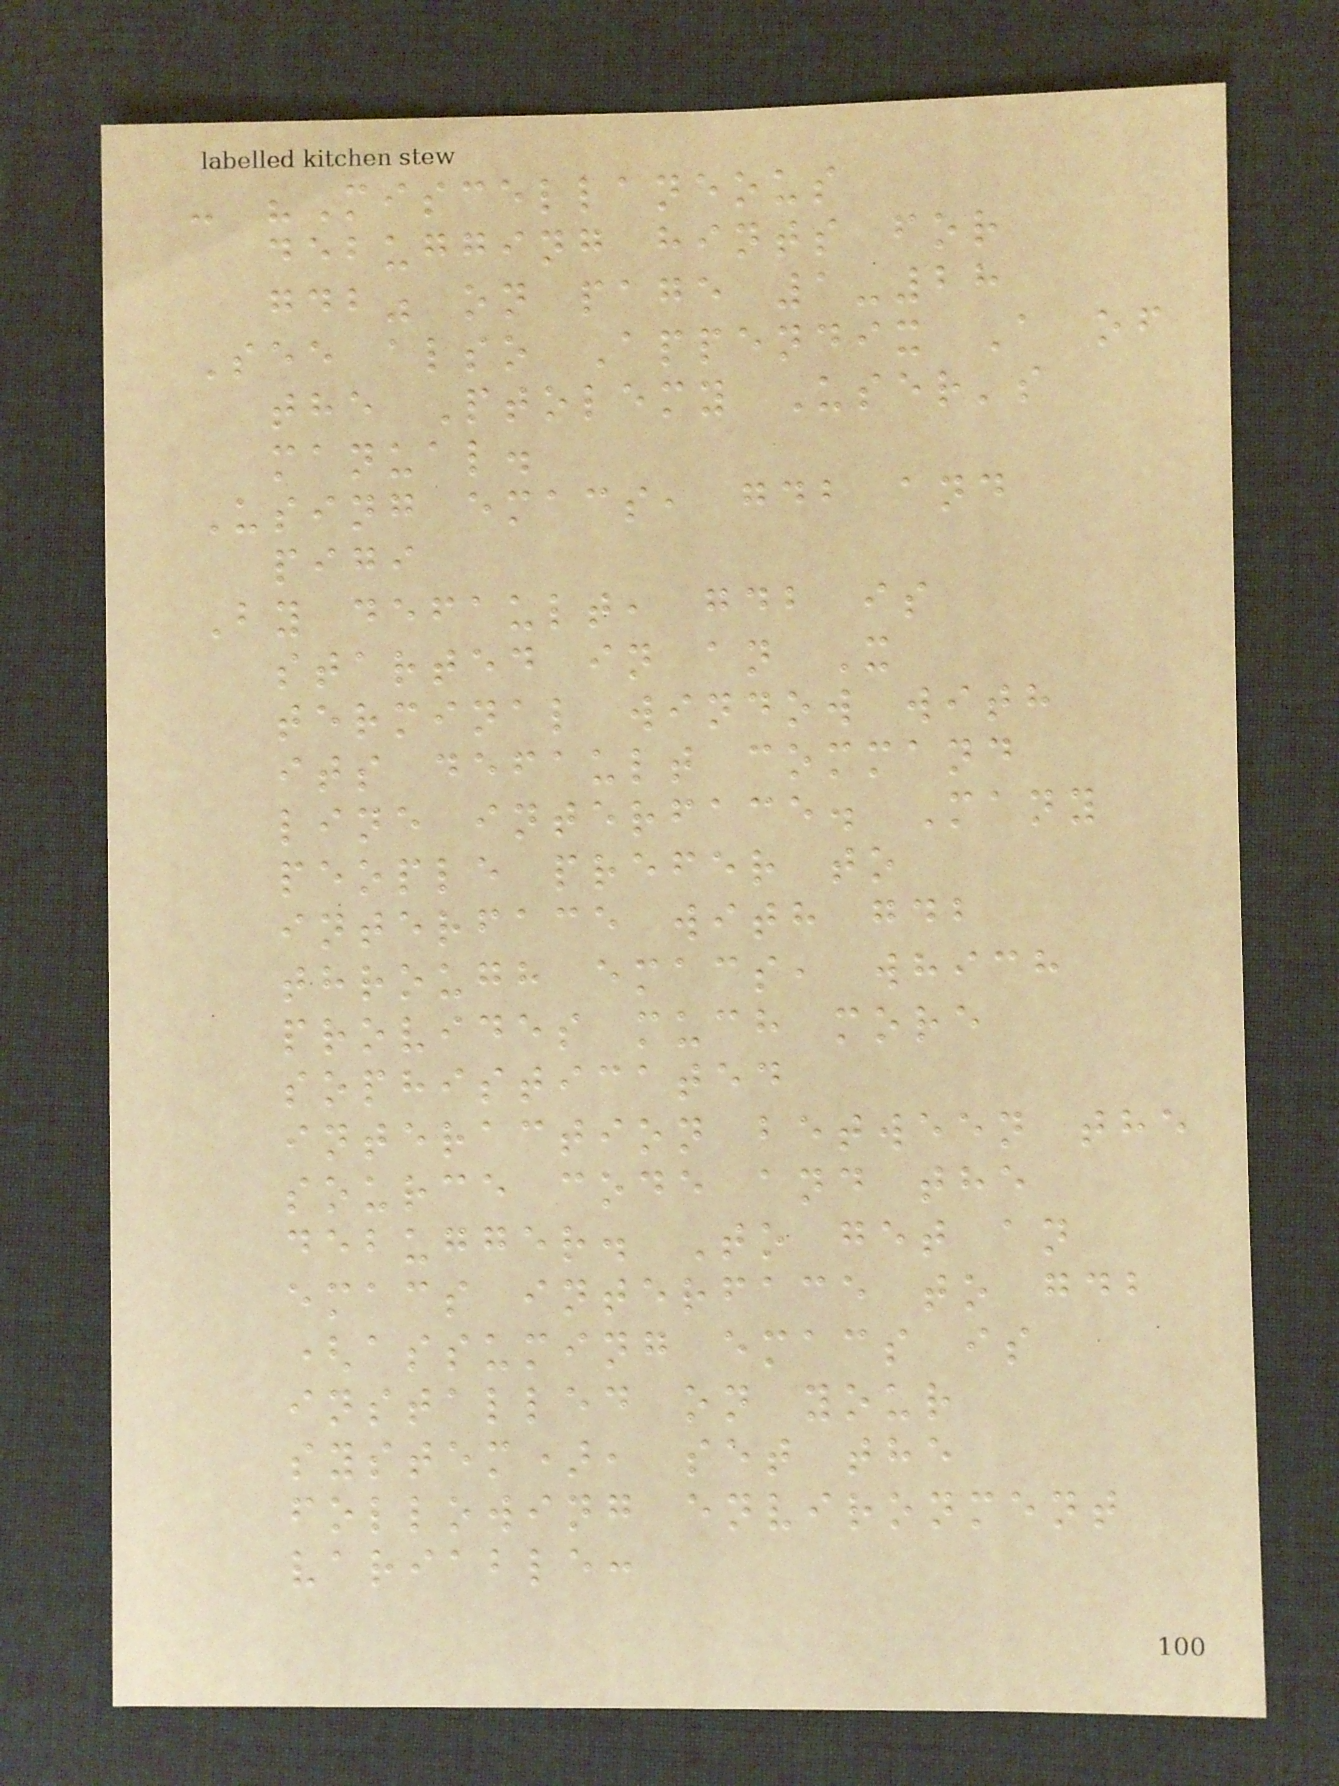- "Miscellaneous
debugging hints for
gdb" on page 1-28
See also Appendix A of
the Ptolemy User's
manual.
Using emacs, gdb and
pigi
By default, gdb is
started in an X
terminal window with
its default command
line interface. Many
people prefer to
interface with gdb
through emacs, which
provides much more
sophisticated
interaction between the
source code and the
debugger. To get an
emacs interface to gdb
(assuming emacs is
installed on your
system), set the
following environment
variable:
